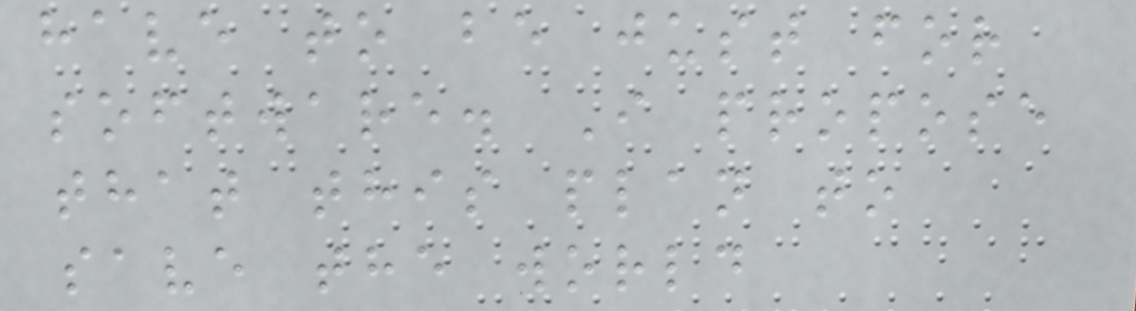have to be just for
software. I propose
that this plan to
save the world
